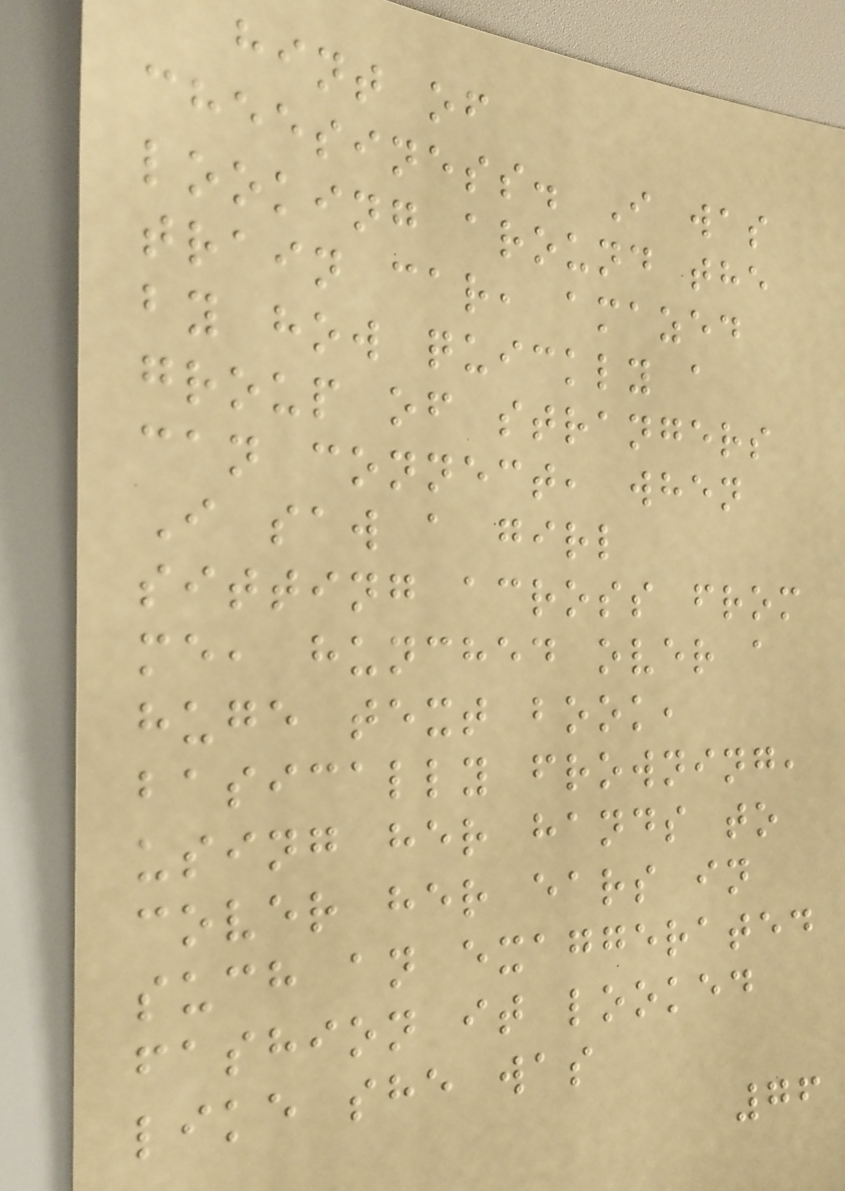hint of
cheesiness. I was
looking around the
train car, amazed
by how quickly a
group of strangers
can connect, when
I saw a girl
sitting across from
me, hunched over a
huge text book,
basically frowning,
using her hands to
cover her ears in
such an exaggerated
fashion it looked
like she was
76
